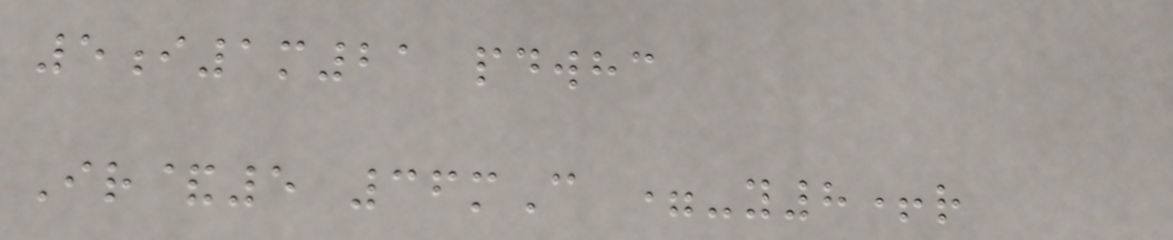5i1m21 pdwhc
Ir&5 36mC =-y8+r
